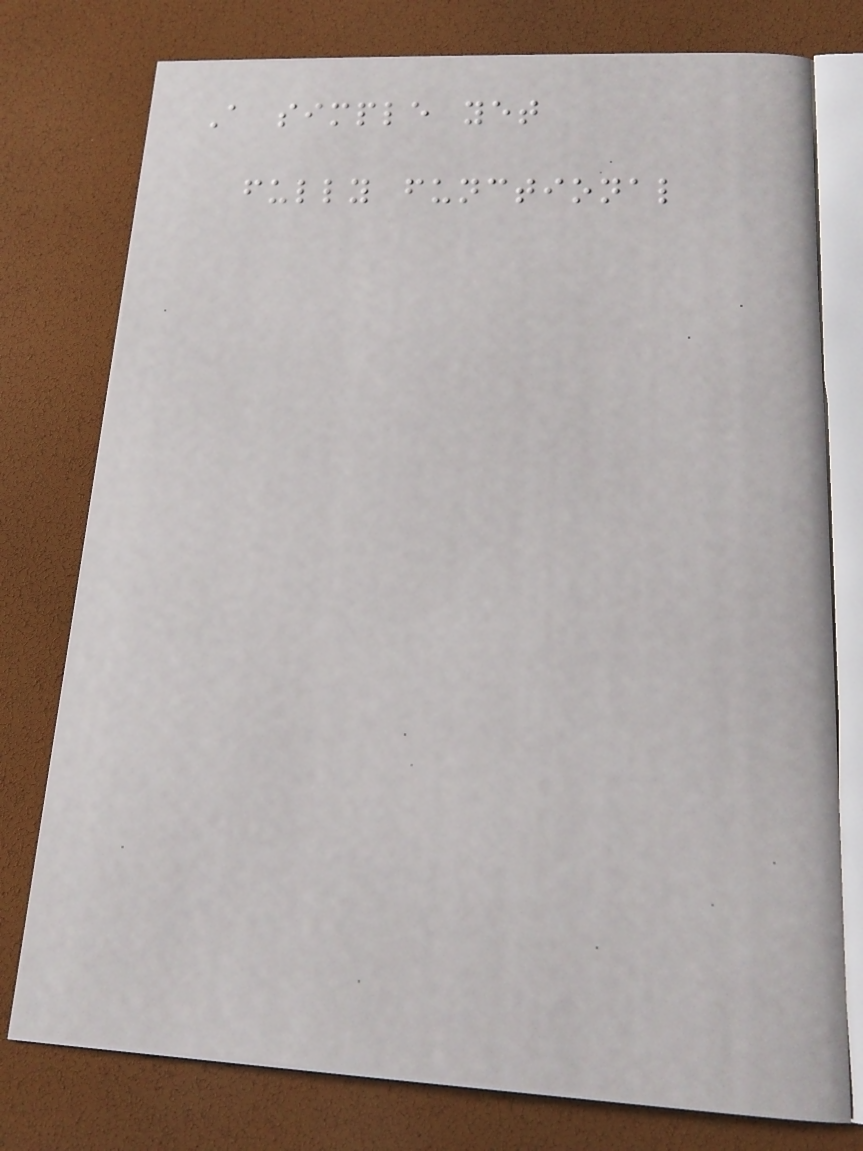A simple yet
fully functional
